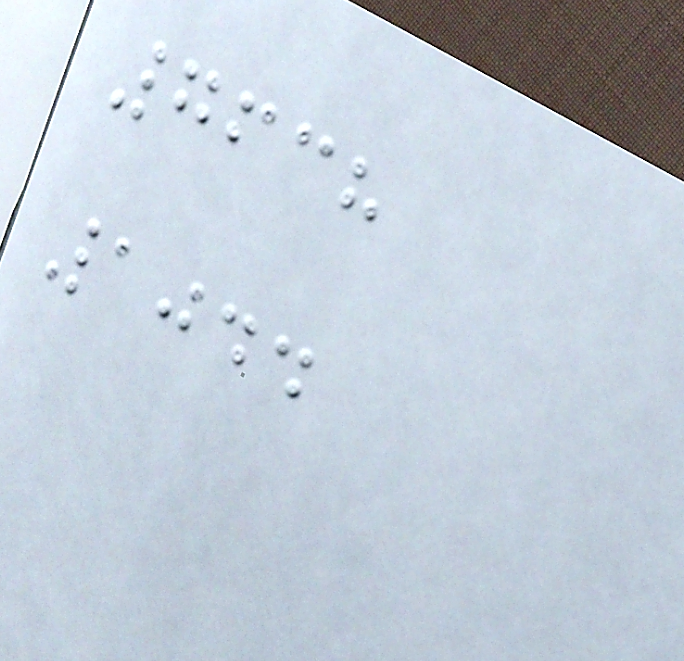7638
1044
